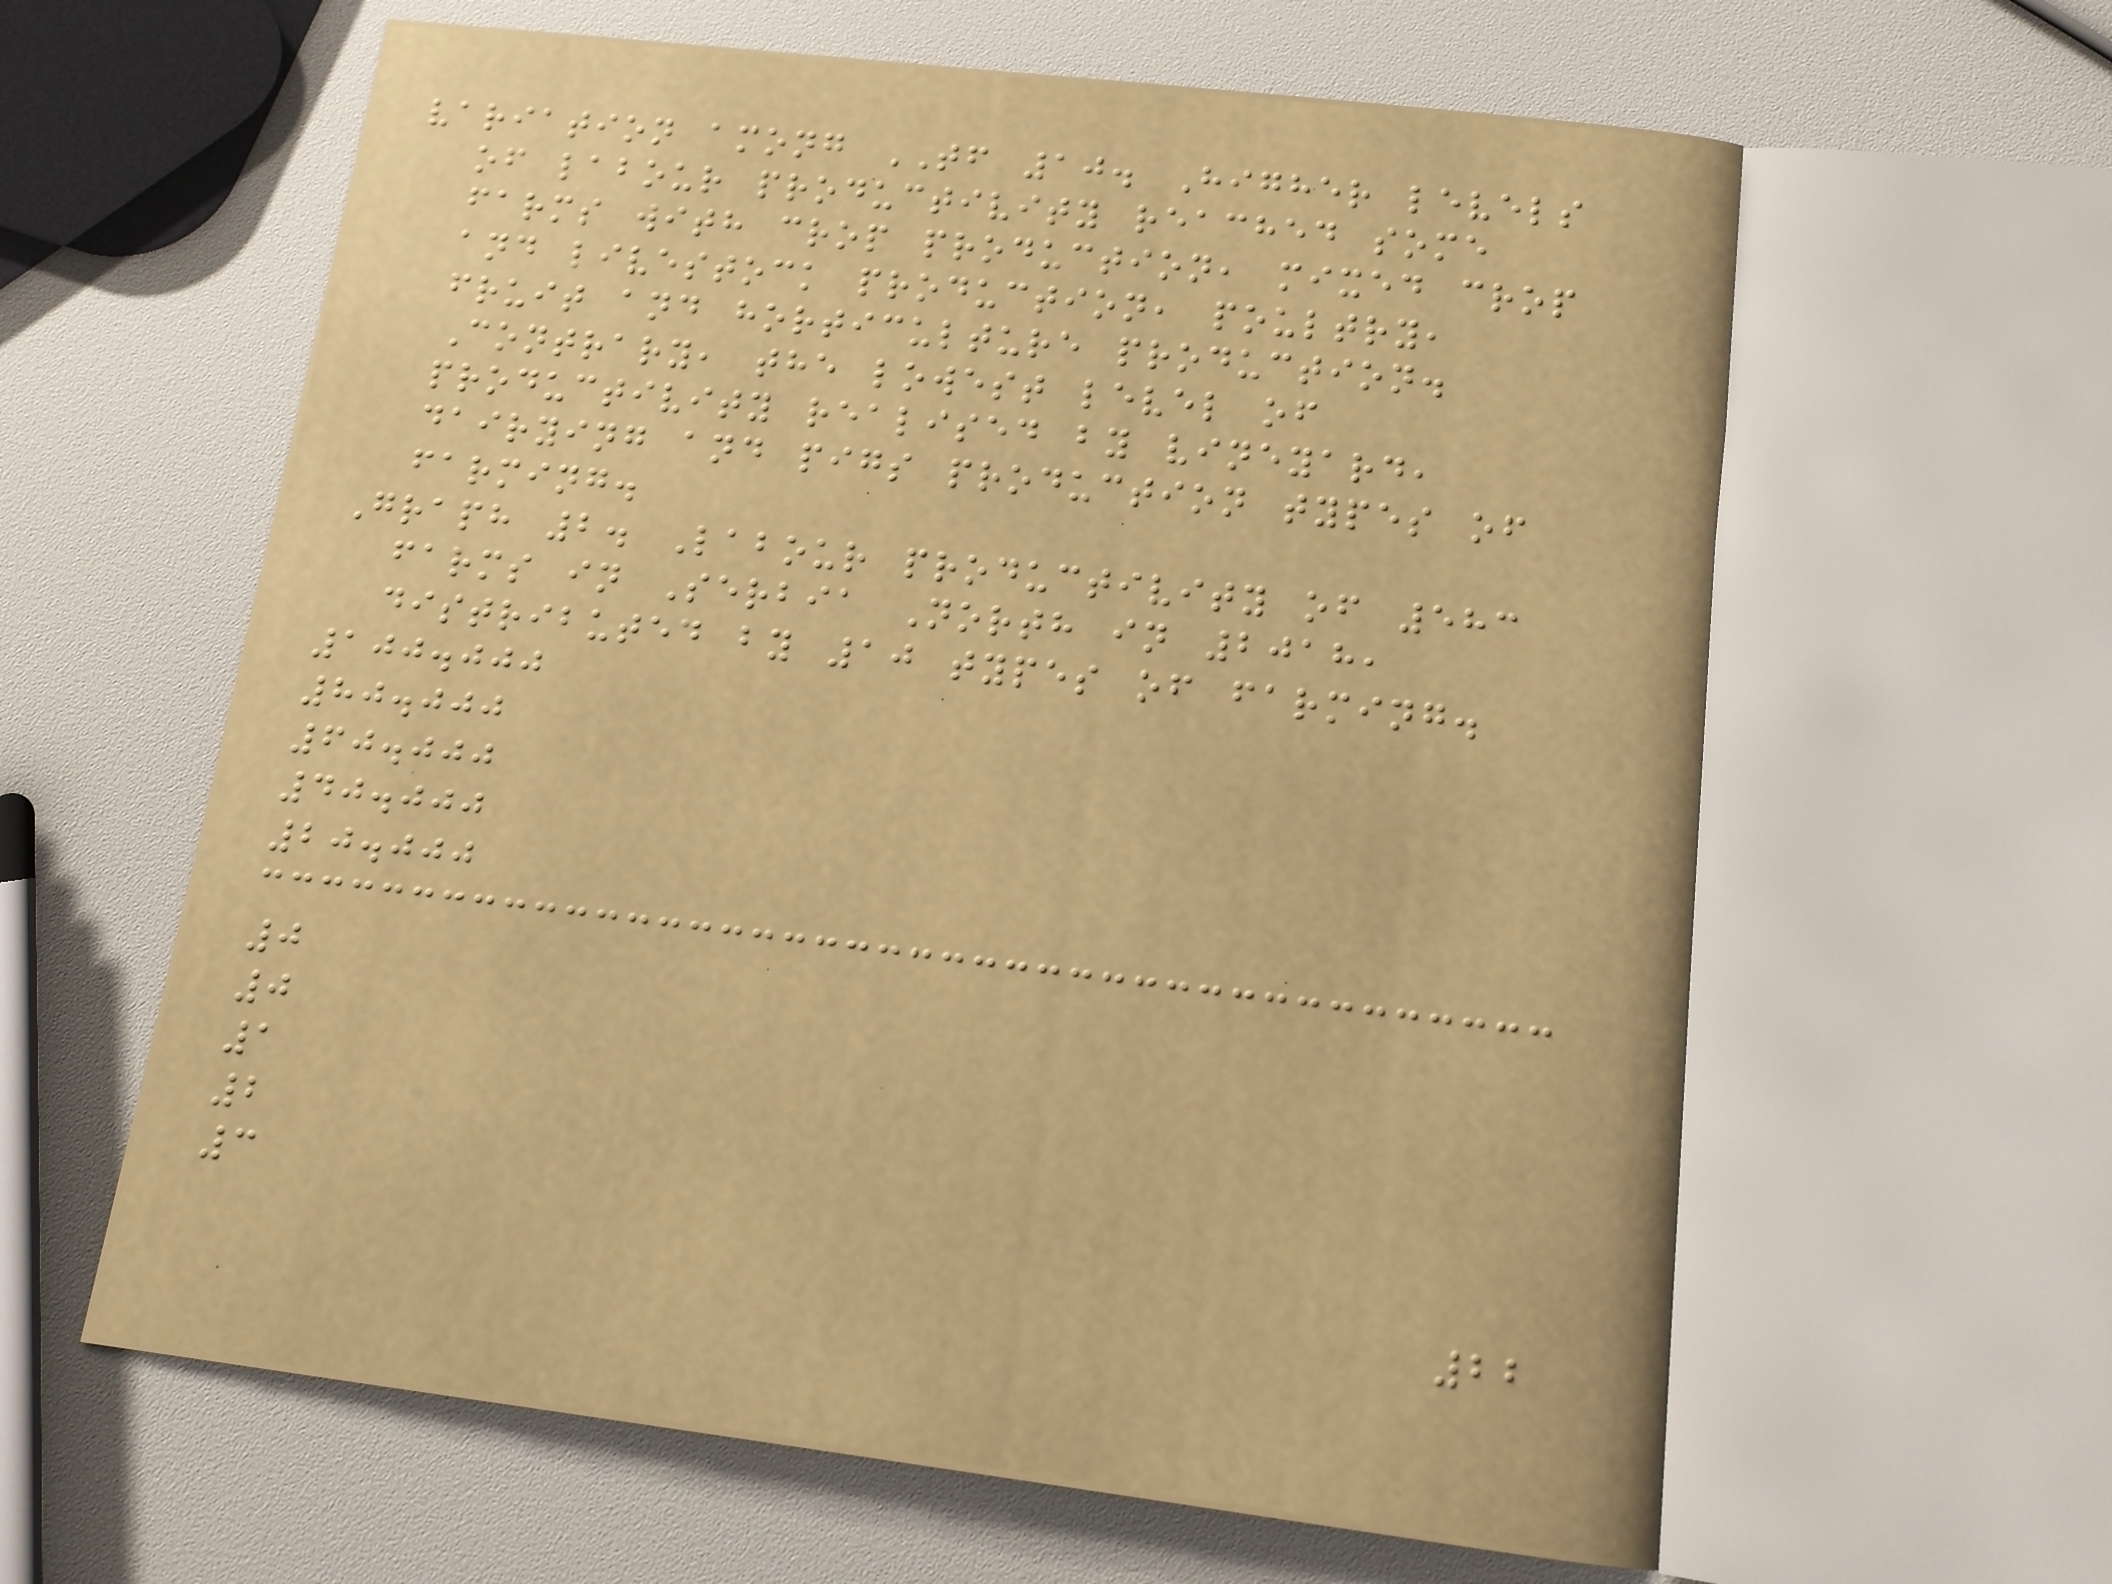variation among TF 10. Higher levels
of labour productivity reached some
farms with crop production, mixed crop
and livestock production, poultry,
fruit and horticulture production.
Contrary, the lowest level of
productivity realised by vineyard,
dairying and pigs production types of
farming.
Graph 2. Labour productivity of 583
farms in Serbia North in 2018,
distributed by 10 types of farming.
100.000
80.000
60.000
40.000
20.000
0
0
1
2
3
22
